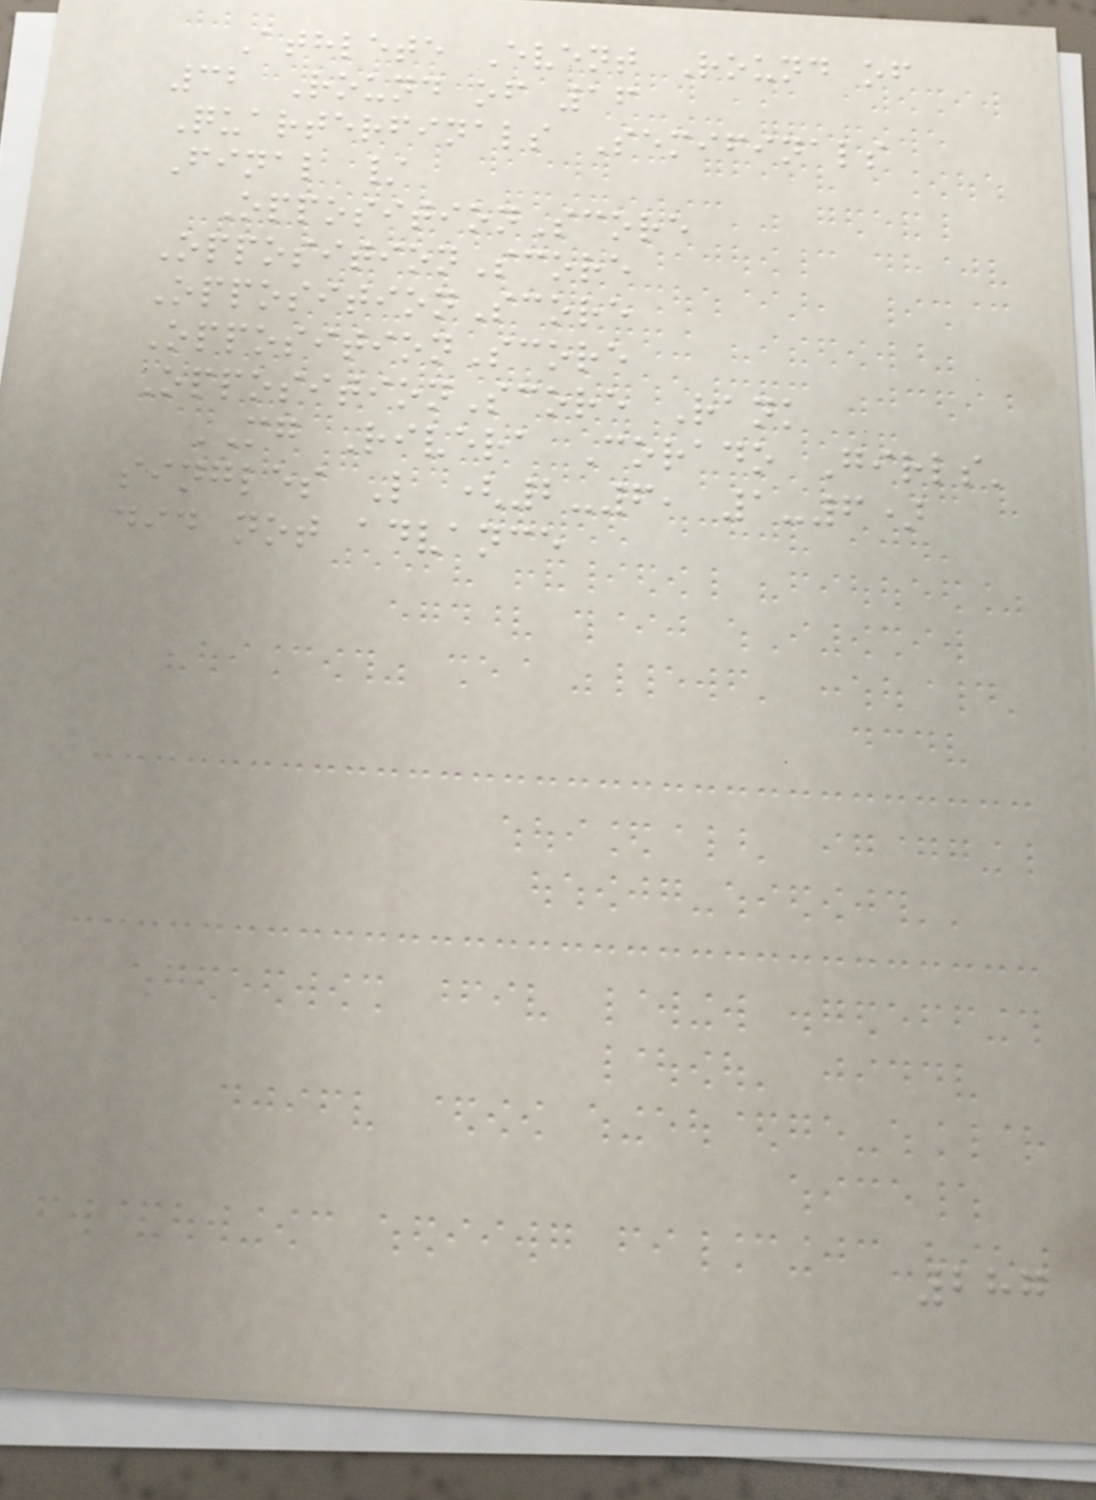Athlete Event Round of
32 Round of 16
Quarterfinals Semifinals
Final /
OppositionScore
OppositionScore
OppositionScore
OppositionScore
OppositionScore Rank
MG Rivera Corado Girls'
singles L (2-6, 1-6)
did not advance
287
